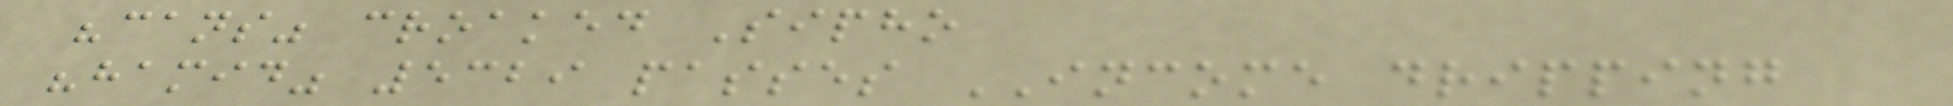"cans" croaked Sipho
"hamid" 5329 passes INCOME dripping
